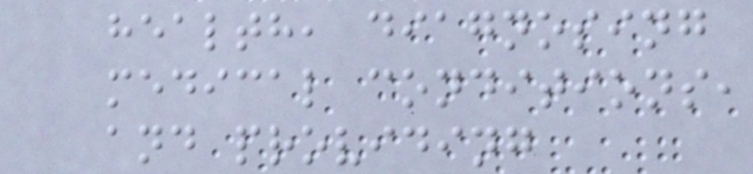health, diagnosing
medical conditions,
and providing
